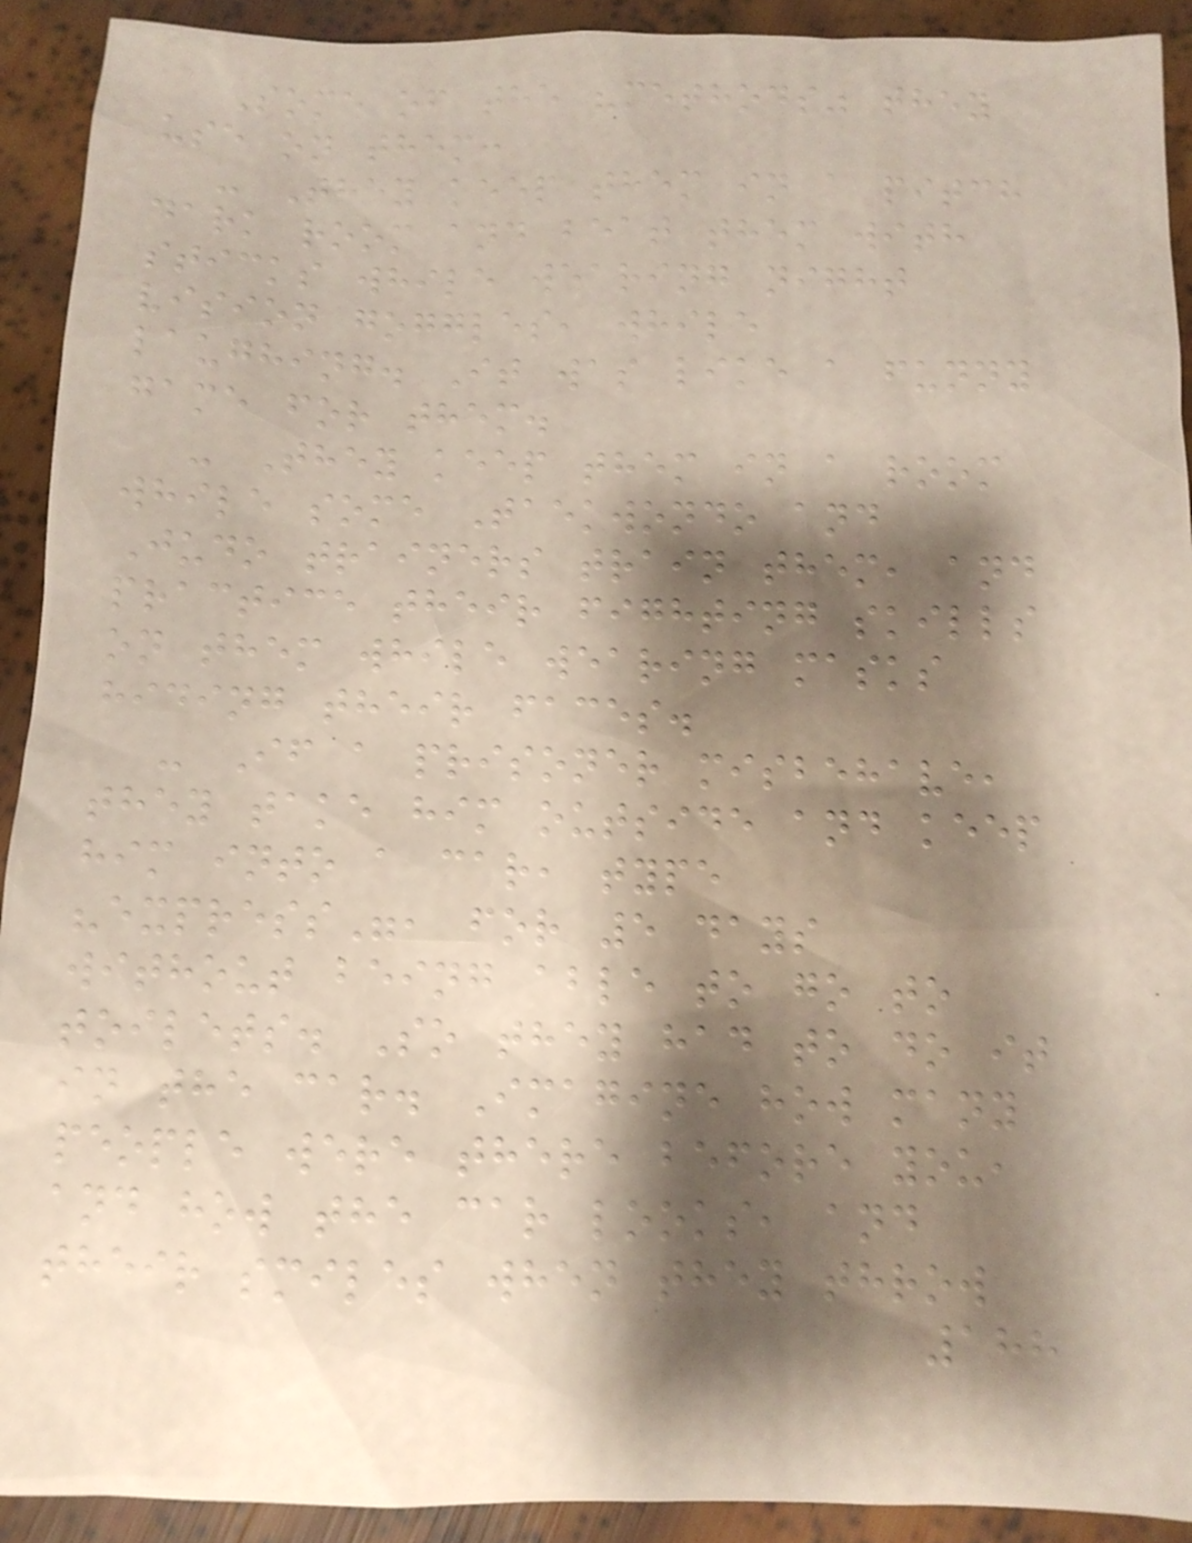Some of the "methods" they
use on them:
- They keep them in a pitch
dark room and beat them with
sticks while wearing night
vision goggles, while
laughing. It was like a funny
game for them.
- They keep them in a room
while some Taekwondo and
Judo trainers train them, and
practice their fighting skills
on them while wearing masks
hiding their faces.
- If a prisoner misbehave,
they take him outside and keep
him into a car, type
"express", for 5 days
without being able to go to
toilets. So they had to do it
in the car. Imagine how many
people were there before you,
and how the car looks, and
their smiles when they throw
188
